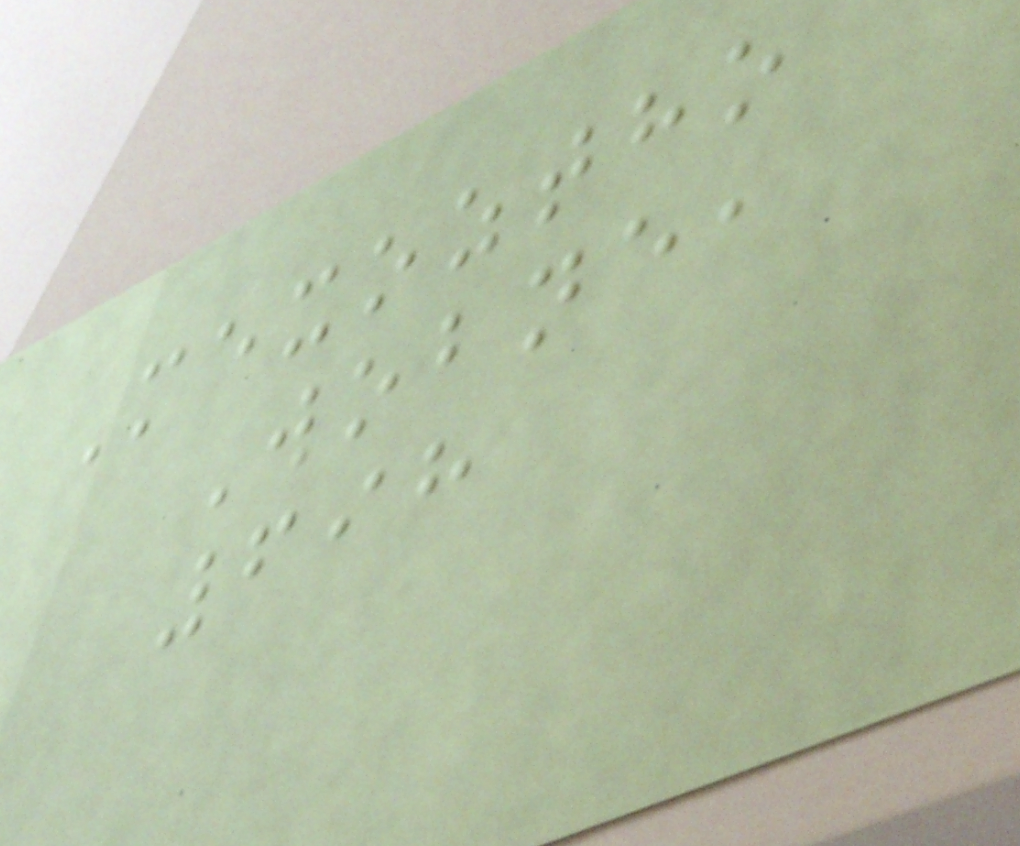Mexoztho
Wobne,
698
